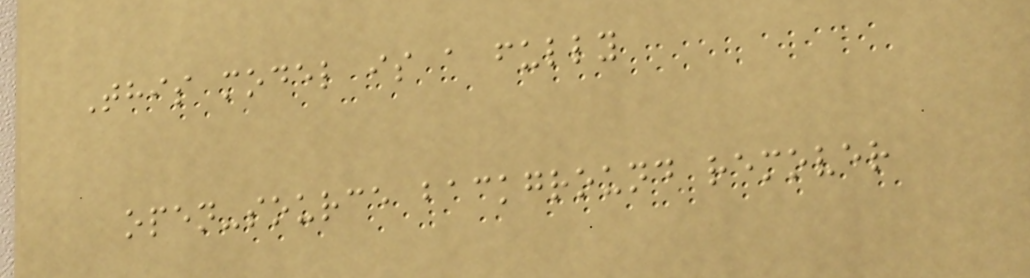This model is a fully
open-source background remover
